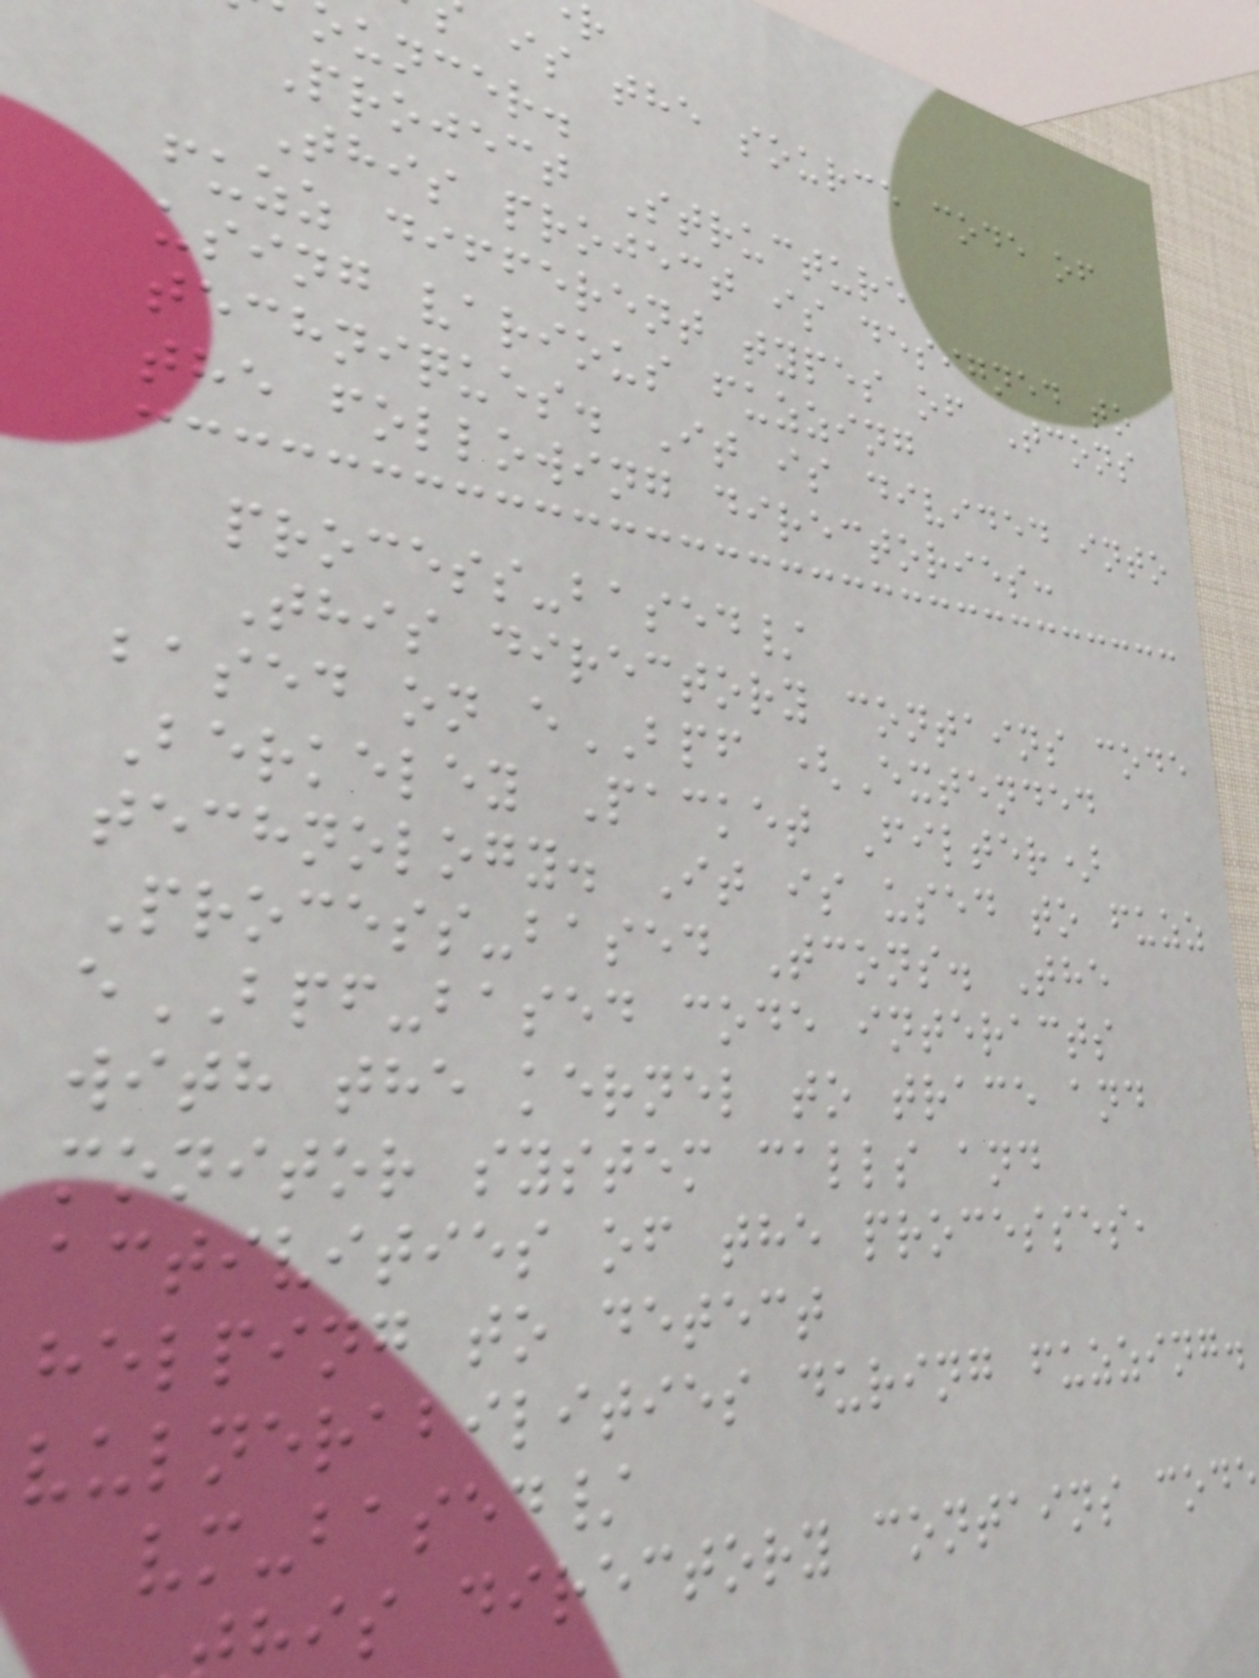is the source code of
uncer.
Project Structure
This project is designed to
fuzz different types of Tcons
using various fuzzing
techniques. It is divided into
the following directories:
process-based/
This directory contains code
based on eBPF (Extended
Berkeley Packet Filter)
technology. It is used to fuzz
Process-based Tcons. The
eBPF-based code interacts
with the kernel to trace and
monitor system calls and
activities of the processes,
helping to detect
vulnerabilities during fuzzing.
vm-based/
is directory contains code
